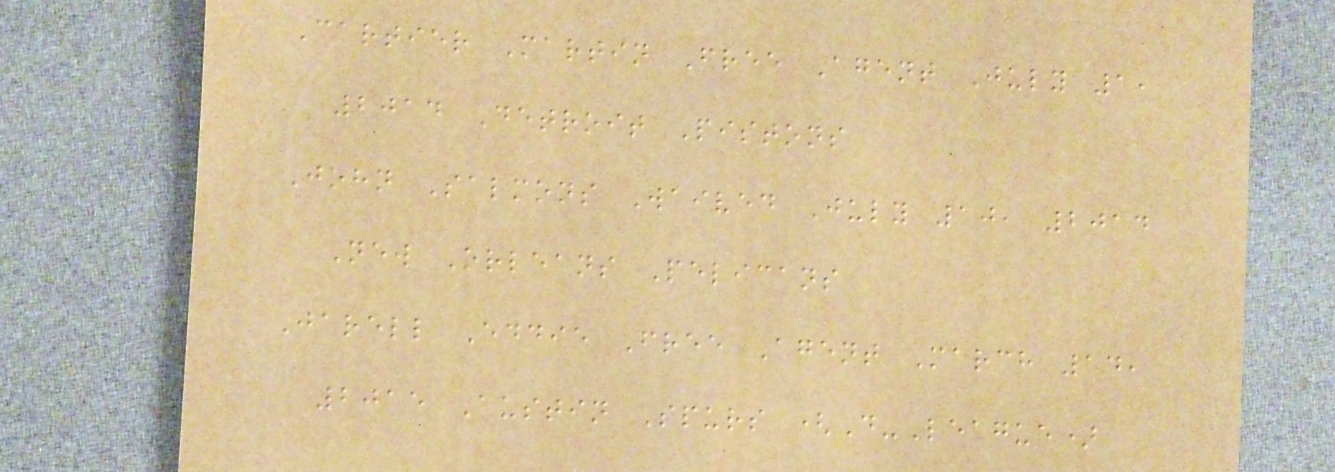Cartier Martin Free Agent July 1,
2014 Detroit Pistons
John Salmons Waived July 10, 2014
New Orleans Pelicans
Jarell Eddie Free Agent March 14,
2015 Austin Spurs (D-League)
